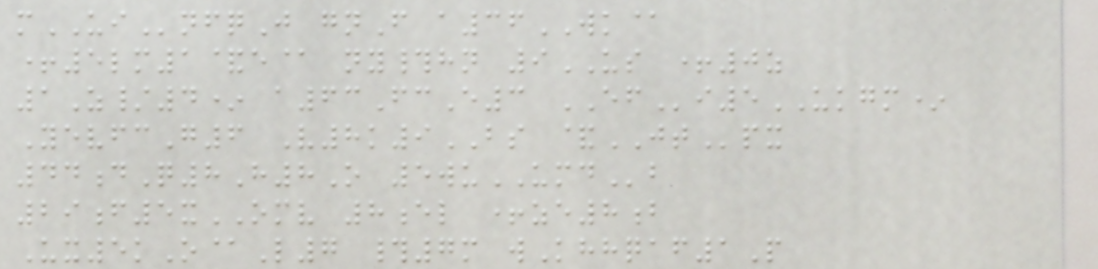mUInfqJ gnF a36WK@
+5lm1&e@ ny#hn 9US +0z
1Z/4* a63FcE3 EFi5UKGM*
YevfcG6 V8k9BS &JTpx
44dQ8H8O 5wuUMDb
29f5xOMV 8el +ze8b
Ux5kO@L7 #7m wKhhqaf1P
